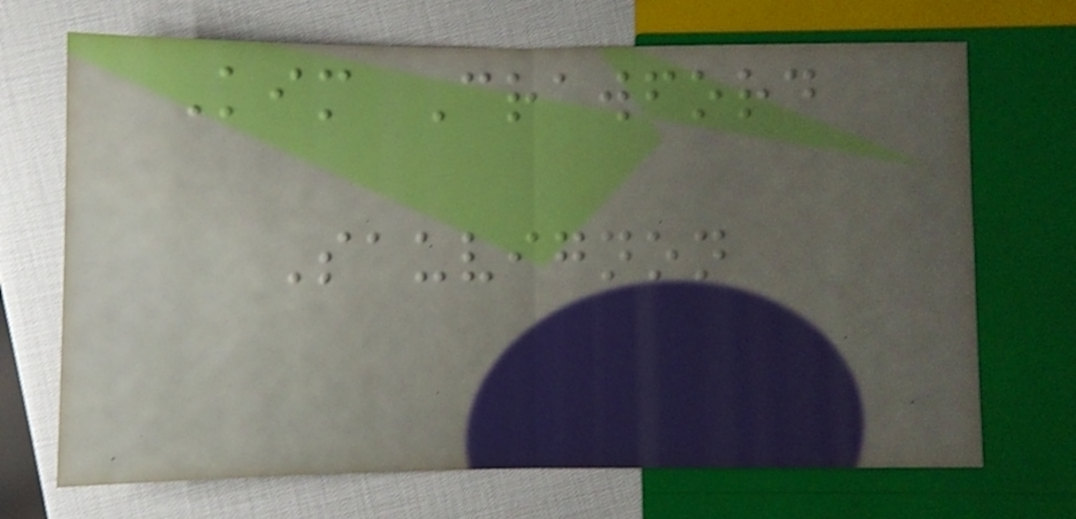Kim Crawford
Sauvignon
